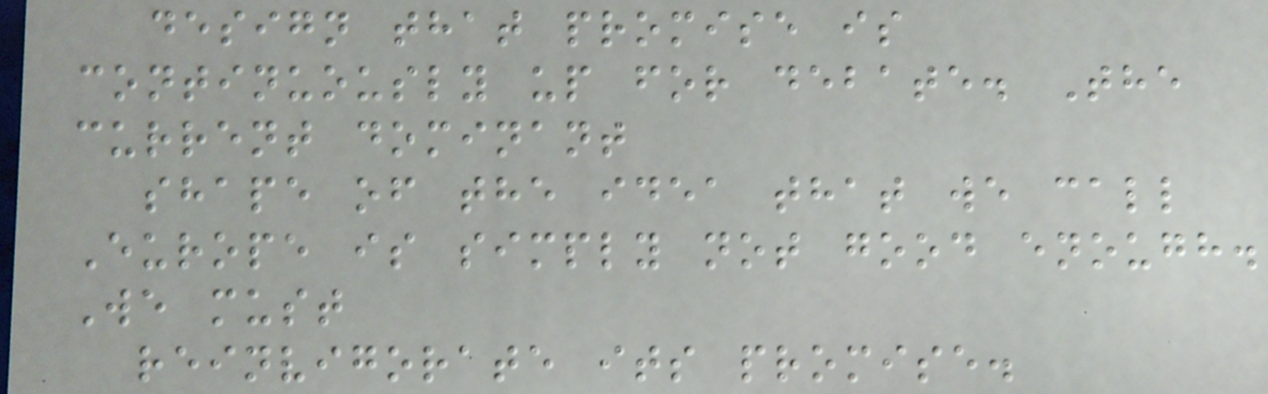design that promise is
continuously up for debate. The
current dominant
shape of the idea that we call
Europe is simply not good enough.
We must
reinvigorate its promise.
